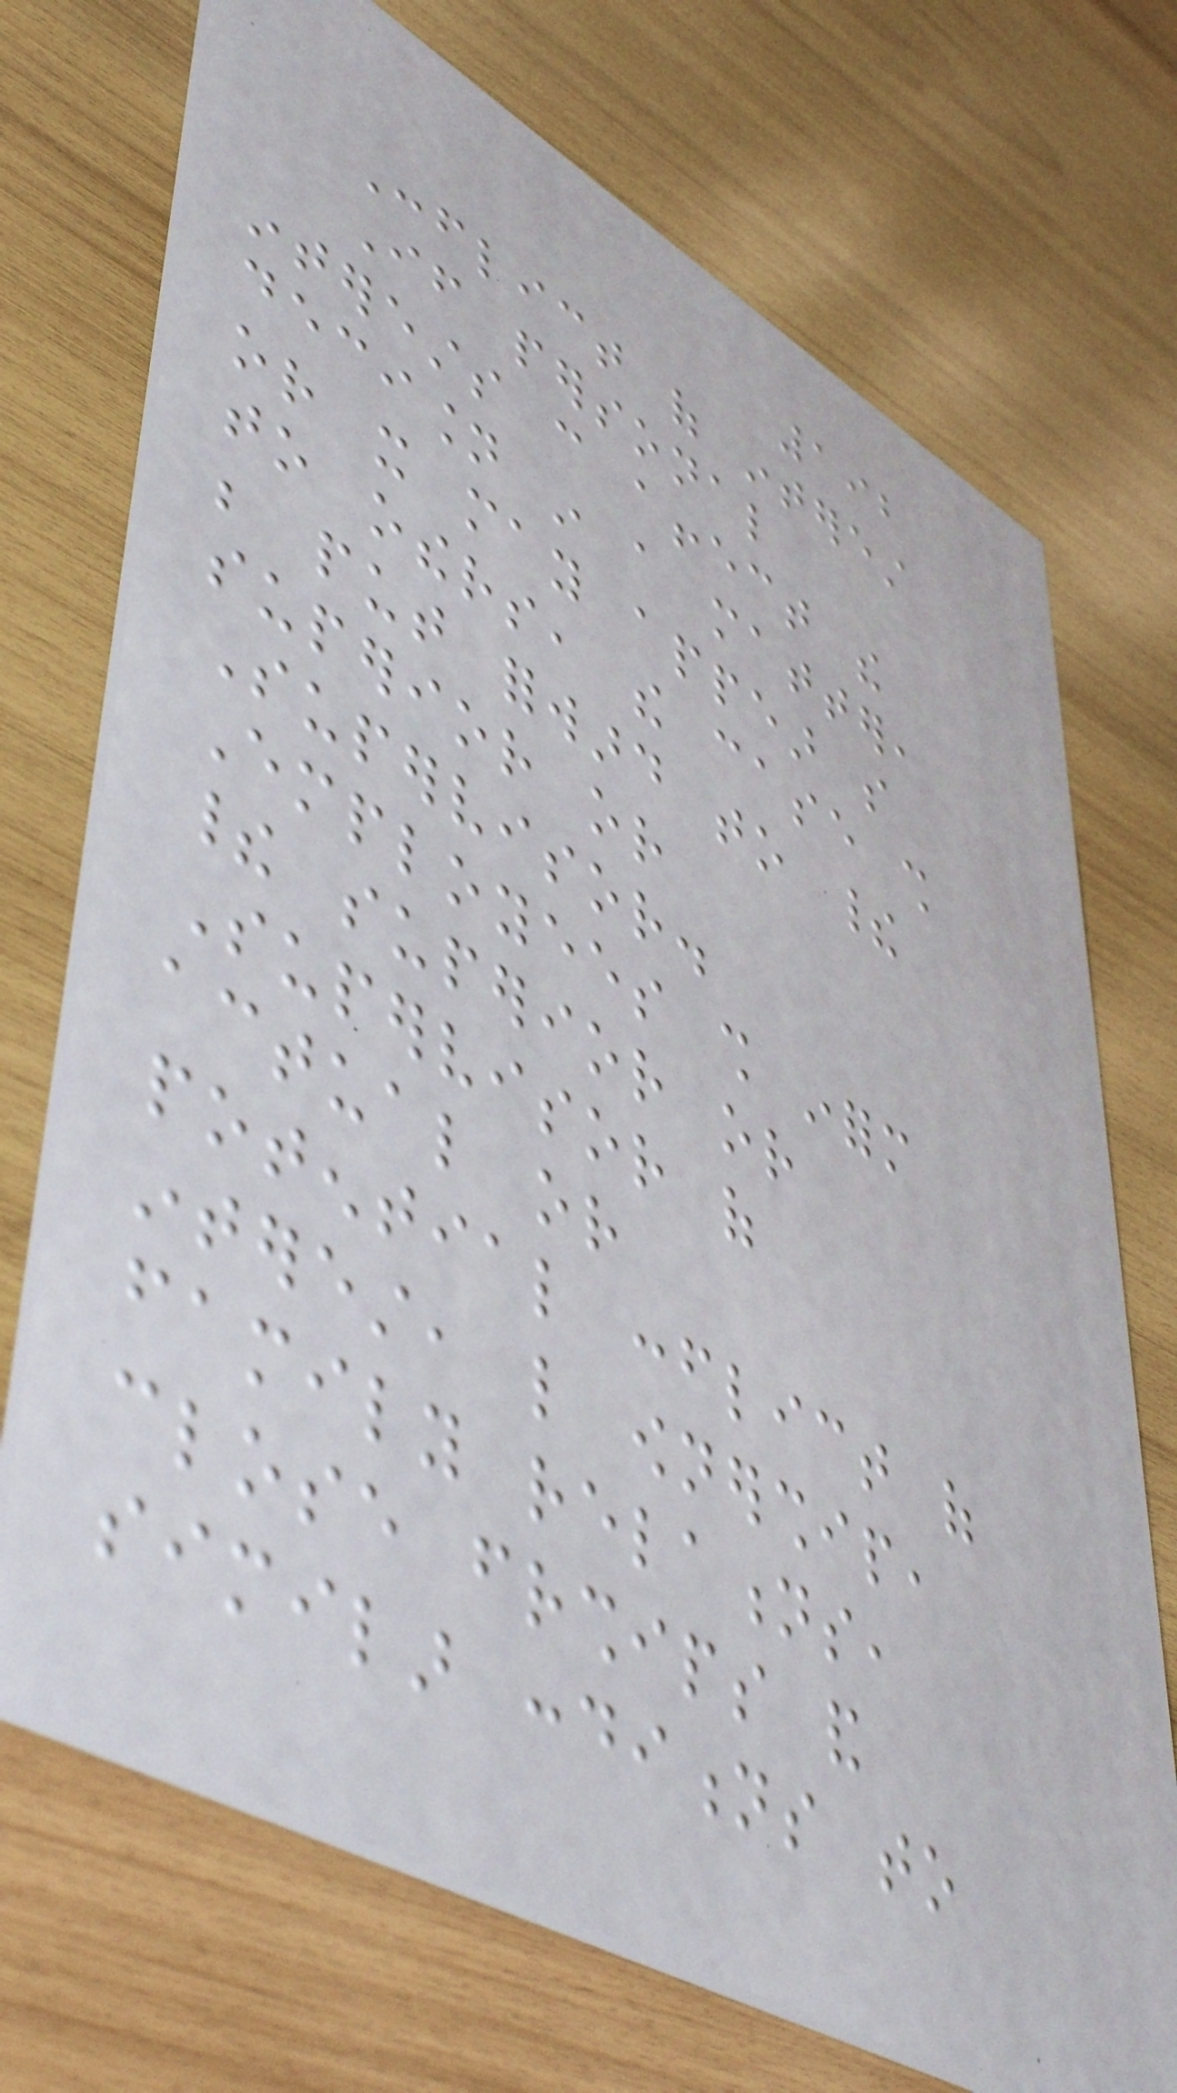192
Conflict of interest
If personal
interests can affect the
decision in a matter,
or it may appear so
to others, the case shall
be put forward to their
superior or
Supervisor.
Employees shall inform
their superior or
Supervisor of
actual or
potential conflict of
interest, like ownership,
family relations,
close friendships and
similar conditions to
